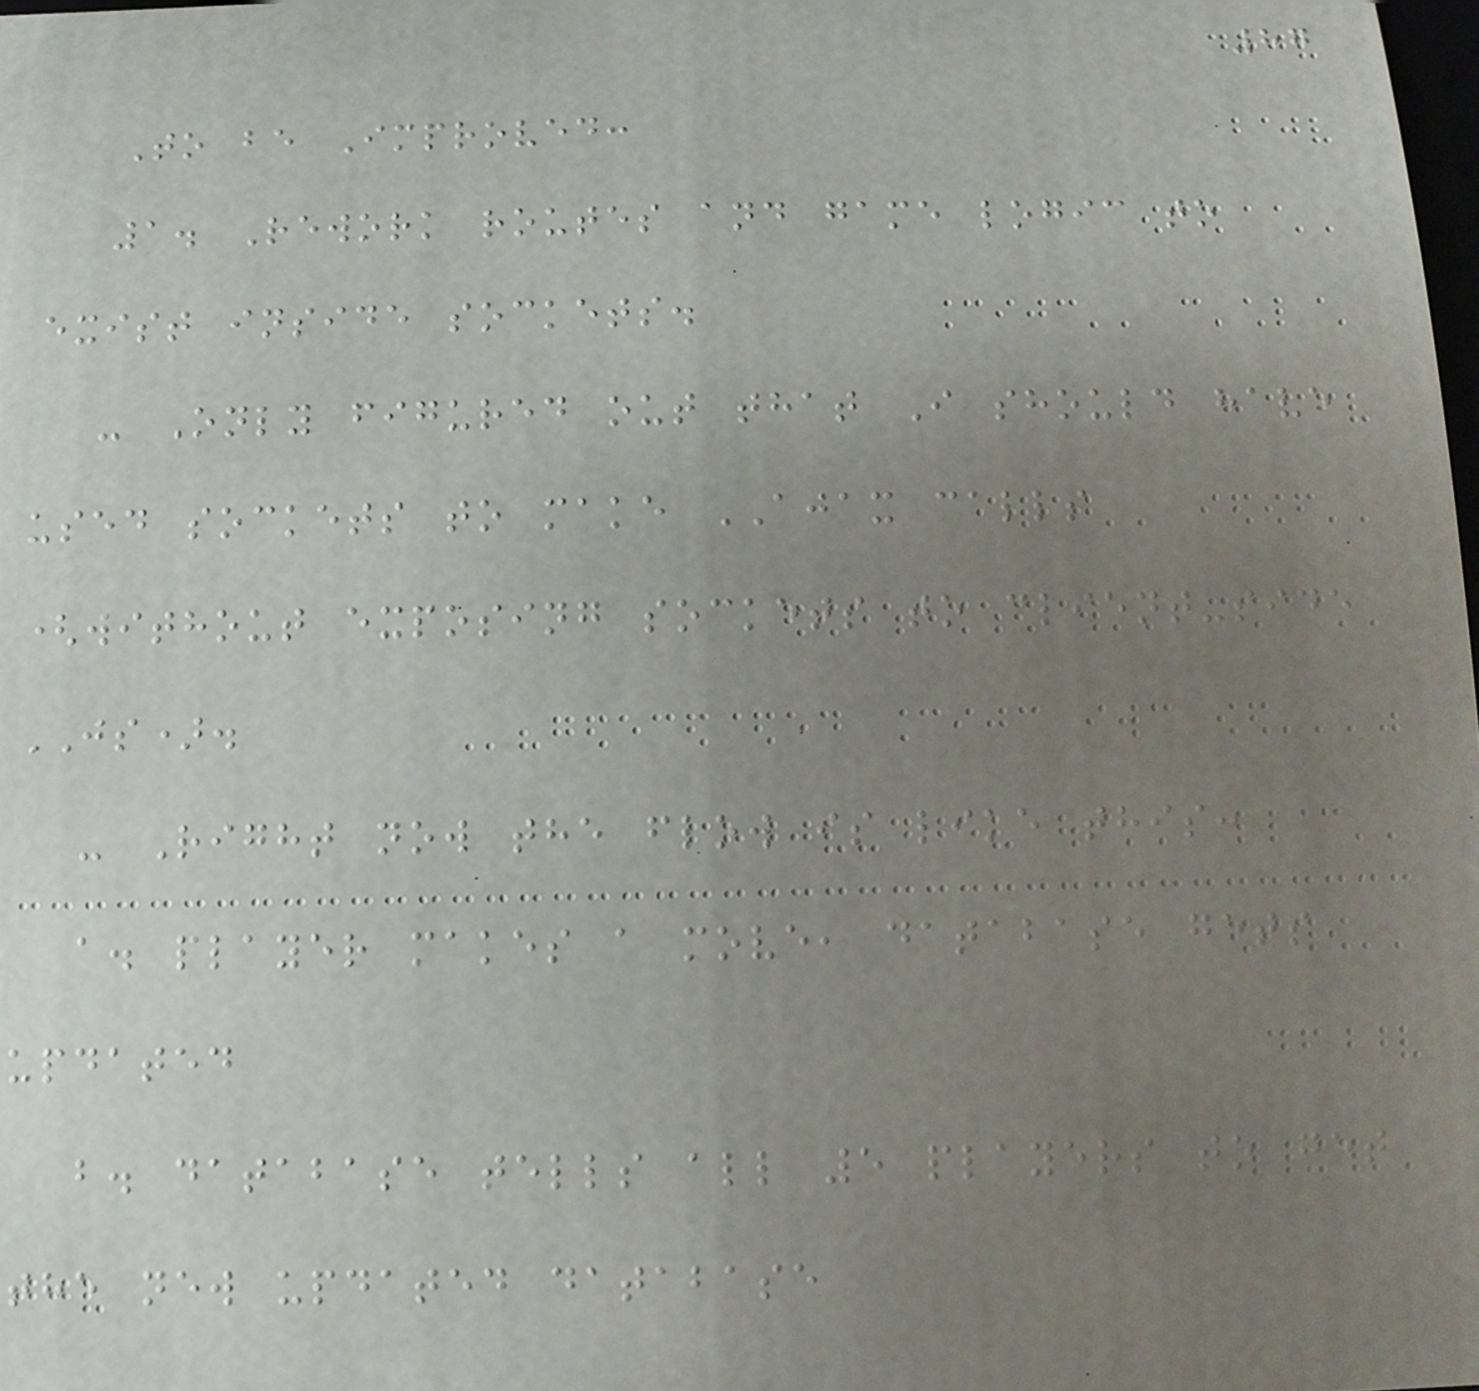87
To be Improved:
1. Rework routes and game logic to
exist inside sockets.
- Only figured out that I should have
used sockets to make AJAX calls
(without exposing sockets to client-side
JS).
- Right now the flow is like this:
a. player makes a move, database gets
updated
b. database tells all 5 players to get
the new updated database
